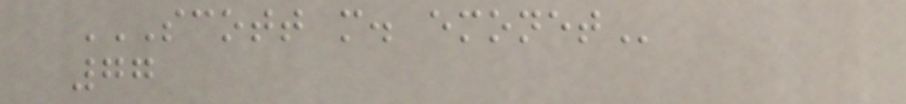SCOTT M. EMONET
77
